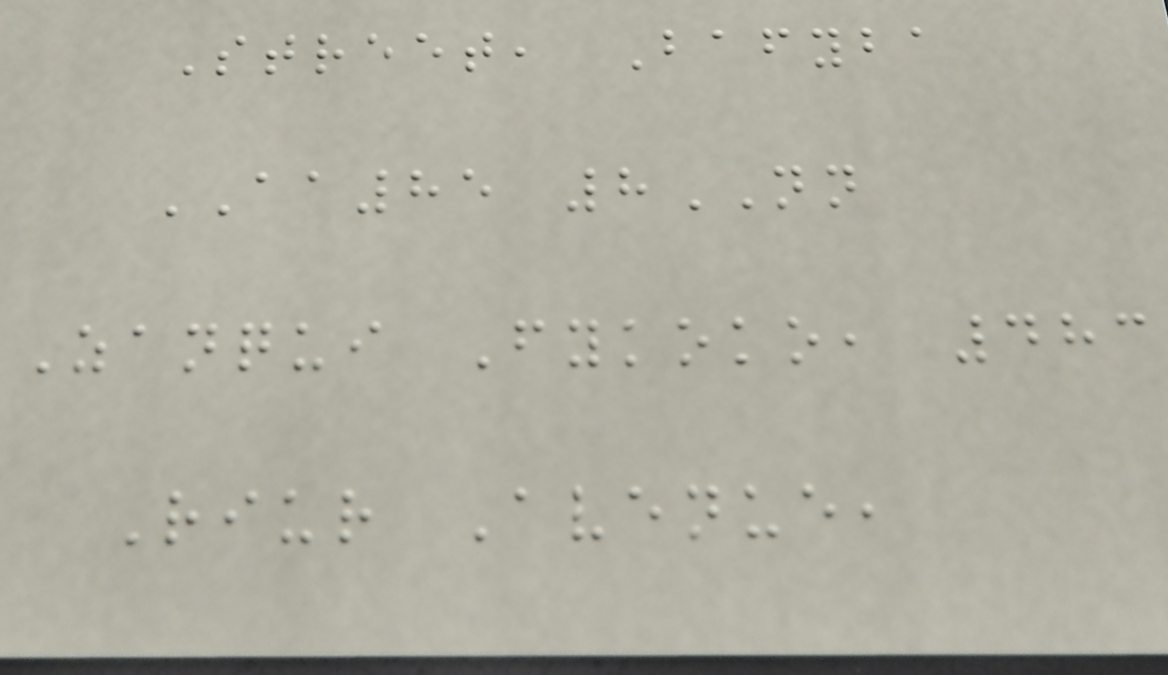Street, Bafyba
AA85 8NN
Zanqui Fykoko, 483
Riur Avenue,
